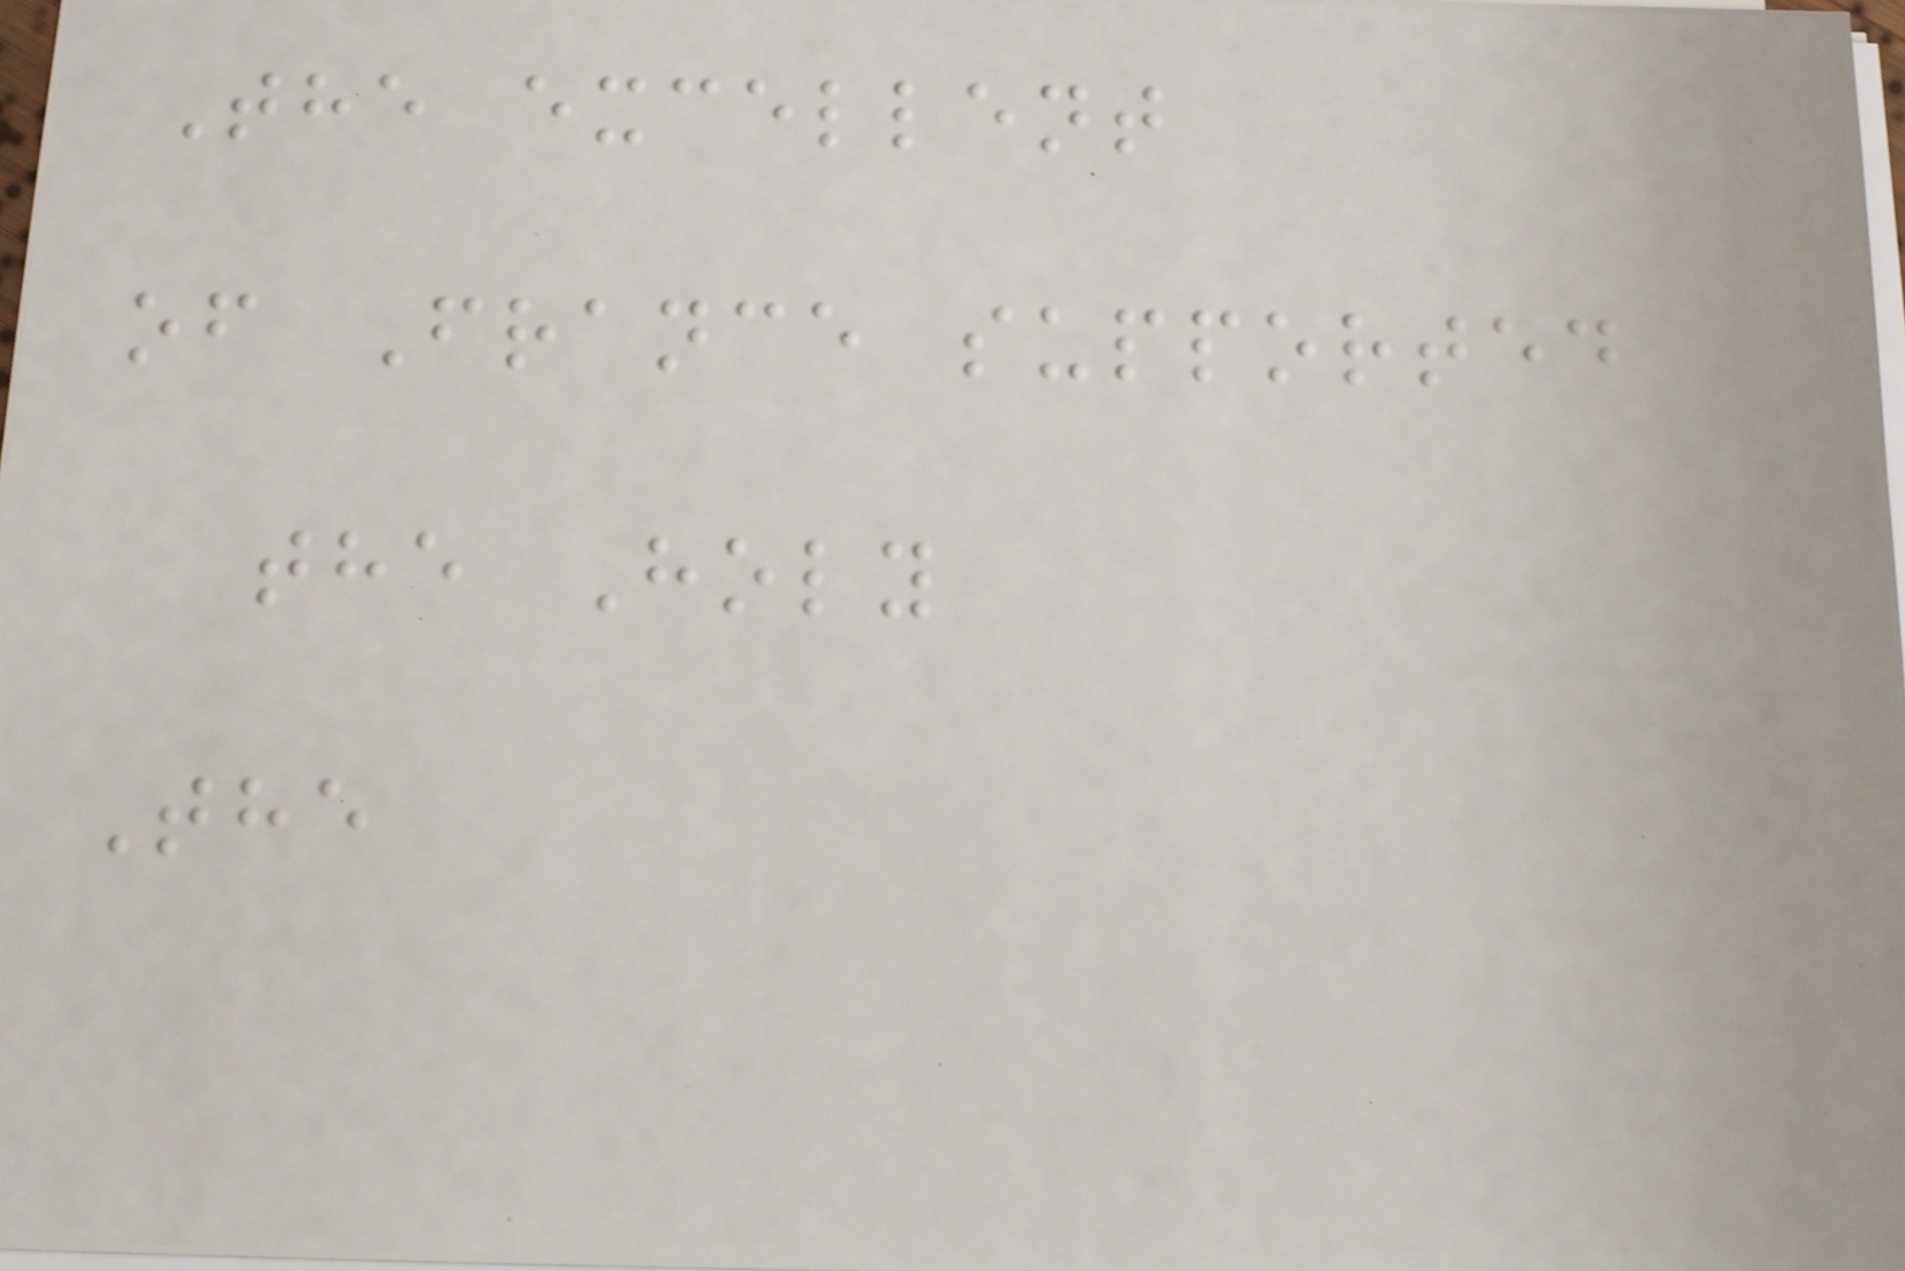The excellent
of France supported
the Holy
The
